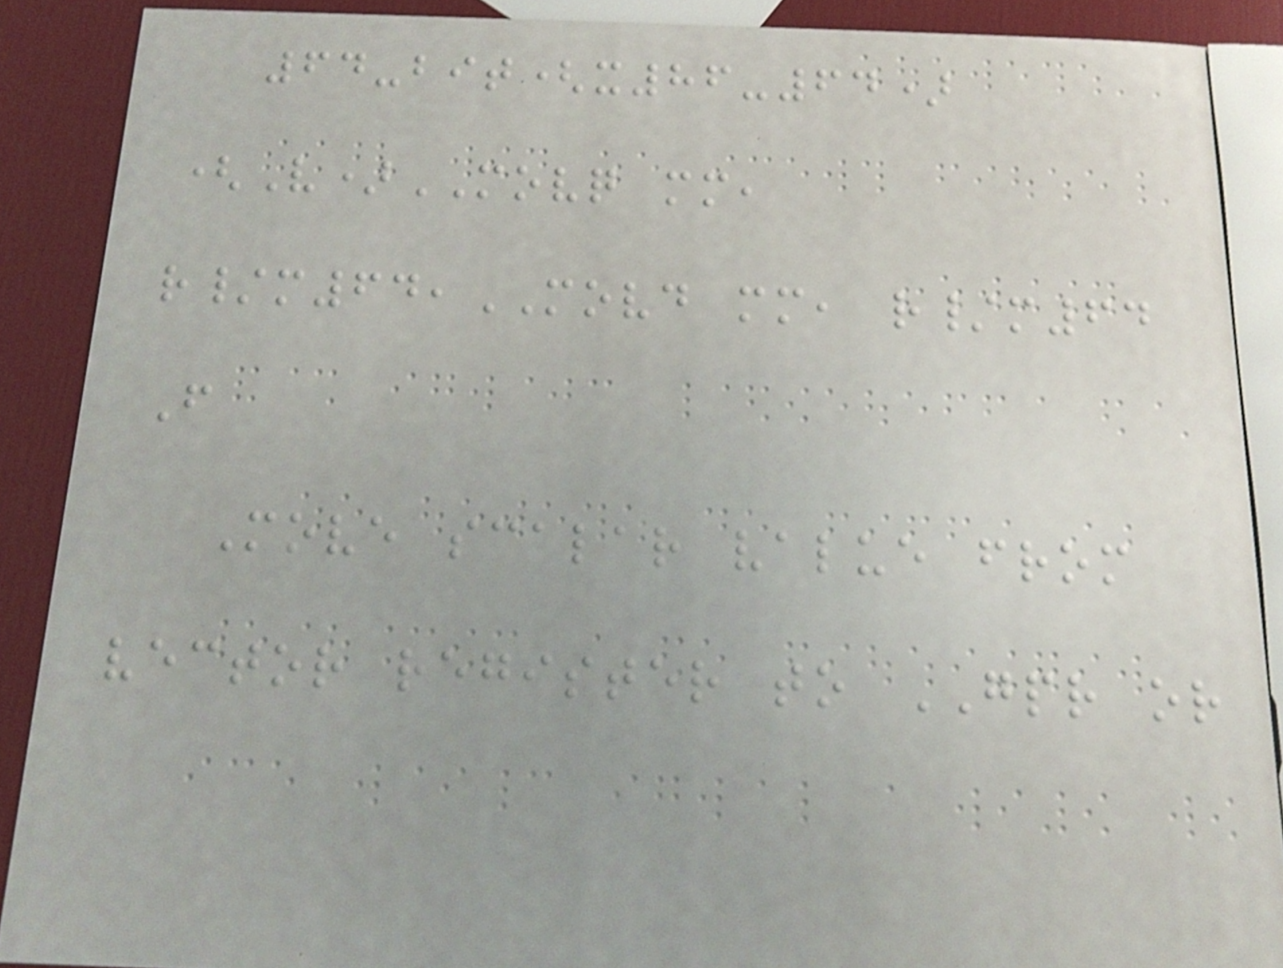64-bit(x86-64)
(V)MOVQ mm,
r/m64,MOVD mm, r/m64
F
Move scalar value from
vector register to GPR or
